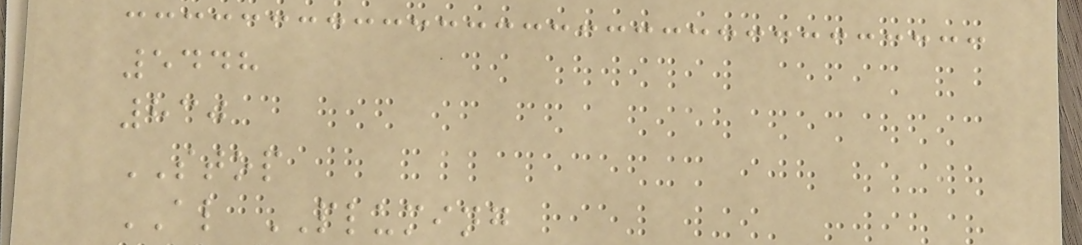5448
830
STOP
AL PLUMING
